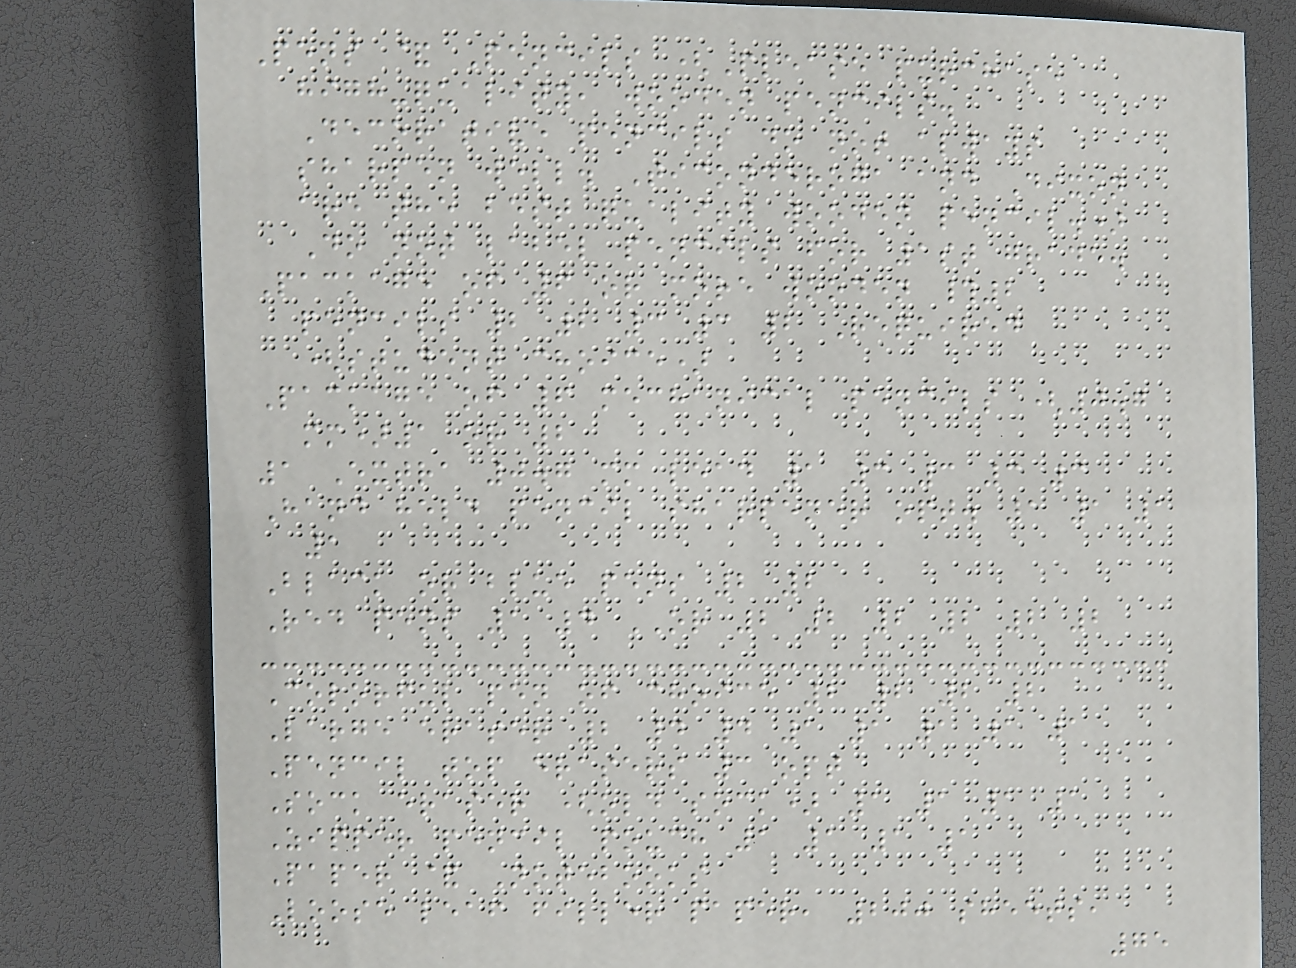Pens & Pencils (Please purchase
high-quality, wooden pencils.
Decorative pencils do not always
sharpen well. Ticonderoga and Dixon
are the best quality wooden pencil.)
Do not label pencils for 1st grade.
Package of 6 or more wooden #2
pencils 2 2 3 3 2 Required
(student choice)
Package of 6 mechanical pencils (0.7
mm)1 or 2
1 Extra 0.7 mm lead 1 3 3 3 3
Hand held pencil sharpener opt. 1 1 1
1
Black or blue pens 2 2
Red pens 1 4 OR 2 2 2 2 2 2
Colorful pen of choice 2 2 2 2
Large eraser 2 4 4 1 1 1 1 1
Pencil top erasers 3 opt
Sock eraser (old sock) 1 1 1 1
Zipper pencil pouch 1 1 1 1
Paper & Notebooks
Loose leaf filler paper, 200 sheets,
75
